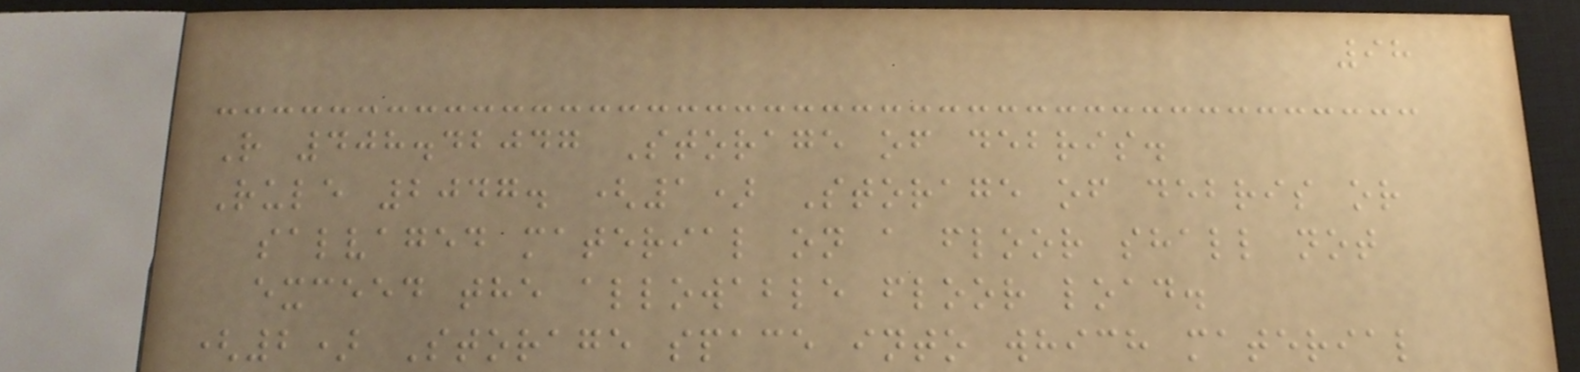98
R 408.42047 Storage of debris.
Rule 2047. (1) Storage of debris or
salvaged material on a floor shall not
exceed the allowable floor load.
(2) Storage space into which material
